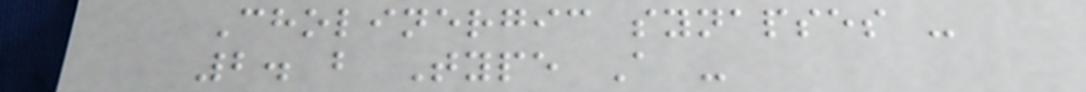Cholinergic synapses -
2. b Type A -
